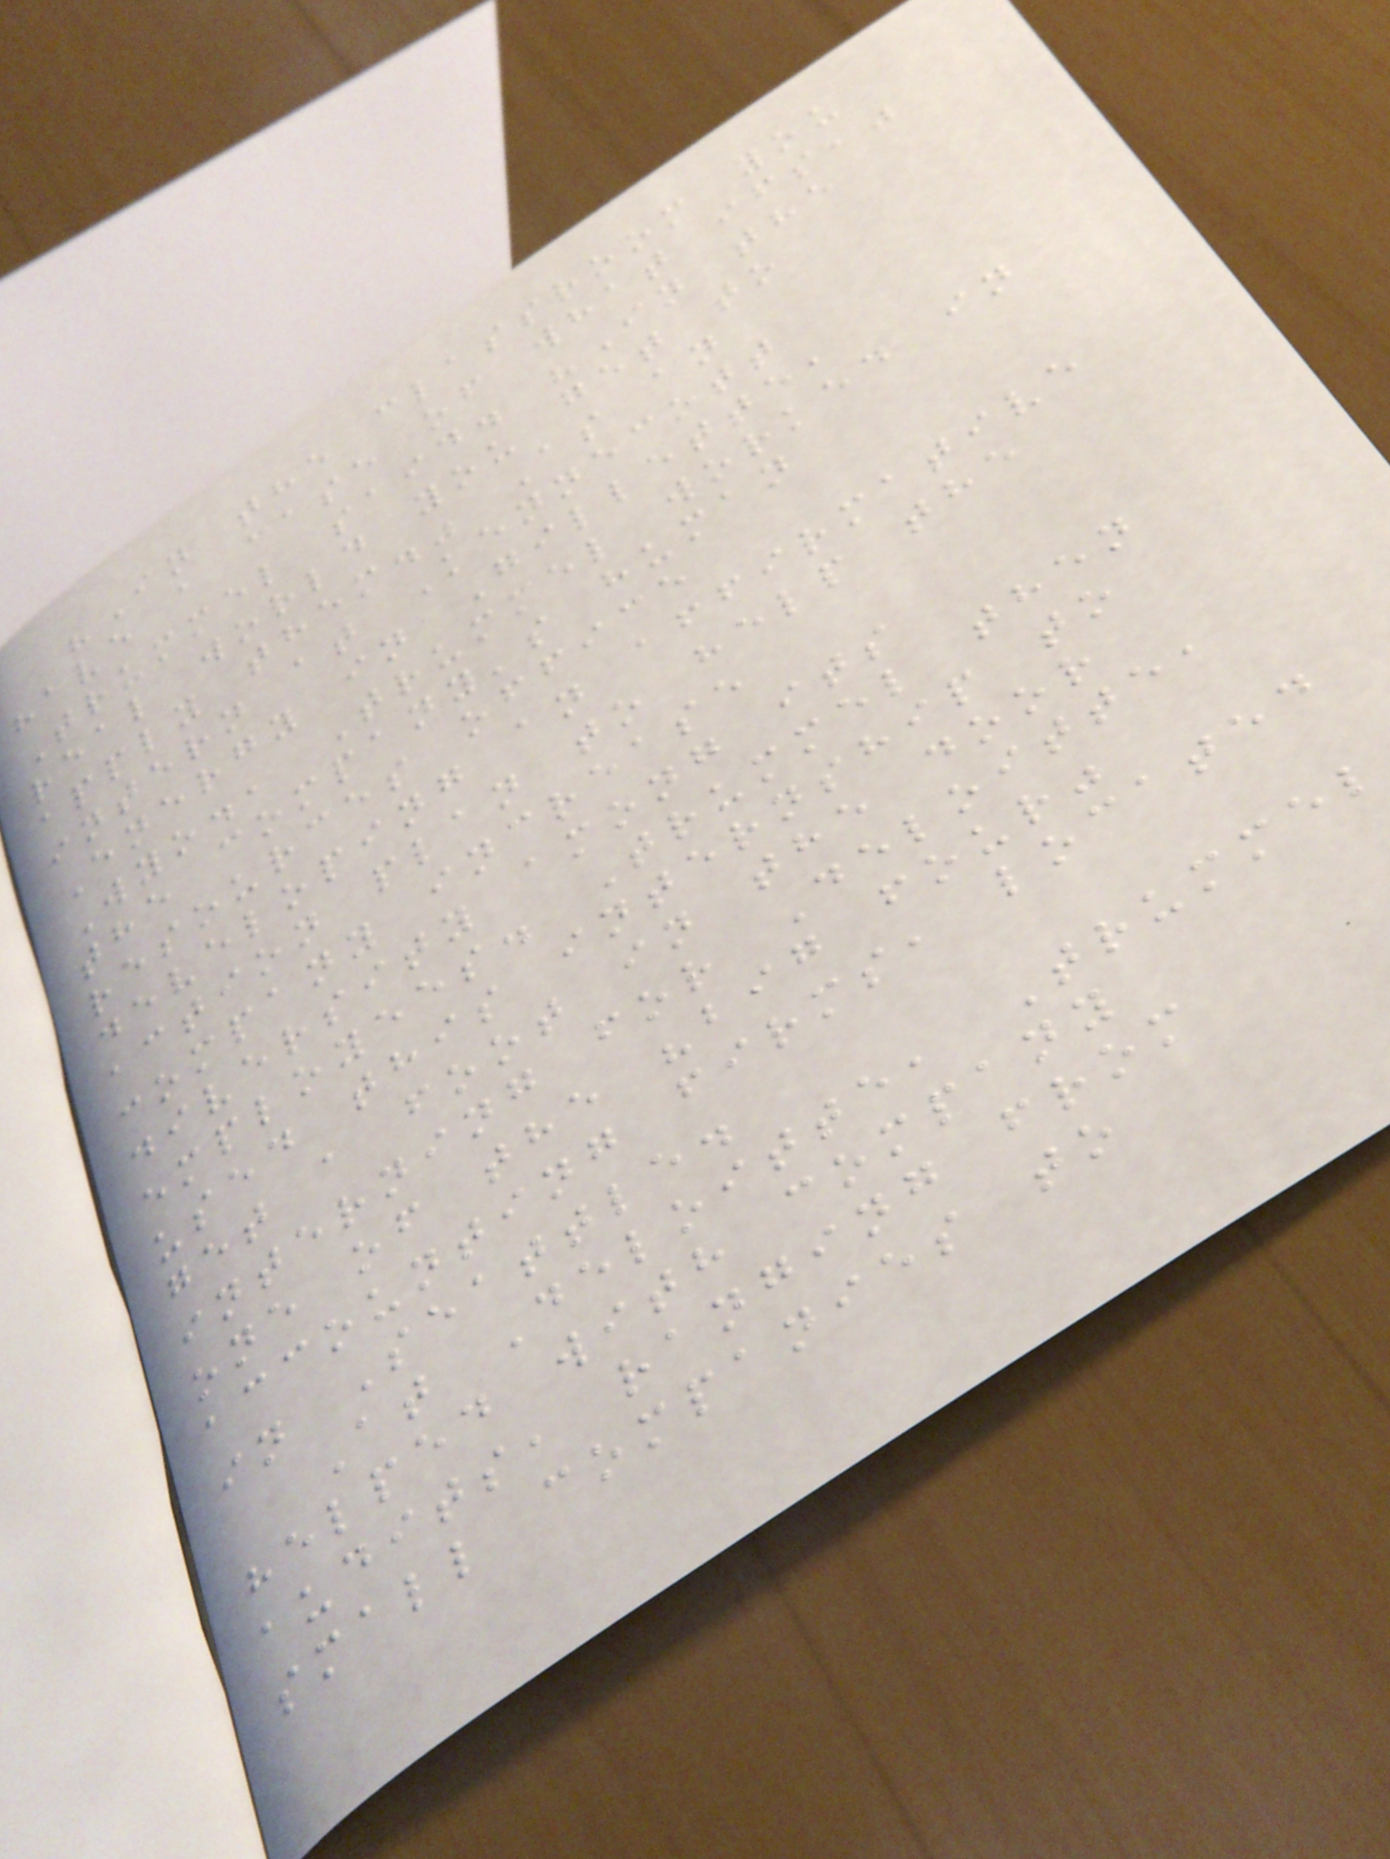"In the classroom you
have a case of what ifs,"
Trummel said. "In the
real world you get to
apply them." As an
intern at Kennecott
Energy in Gillette,
Wyo., Trummel worked in
the company's human
resources office
developing an affirmative
action plan to help the
company increase
diversity among its
employees. Trummel then
used this internship to
get a foot in the door
interning for Deloitte,
one of the "big four"
accounting firms, located
in Seattle.
At Deloitte, Trummel
helped with company
audits, ranging from
small companies to
